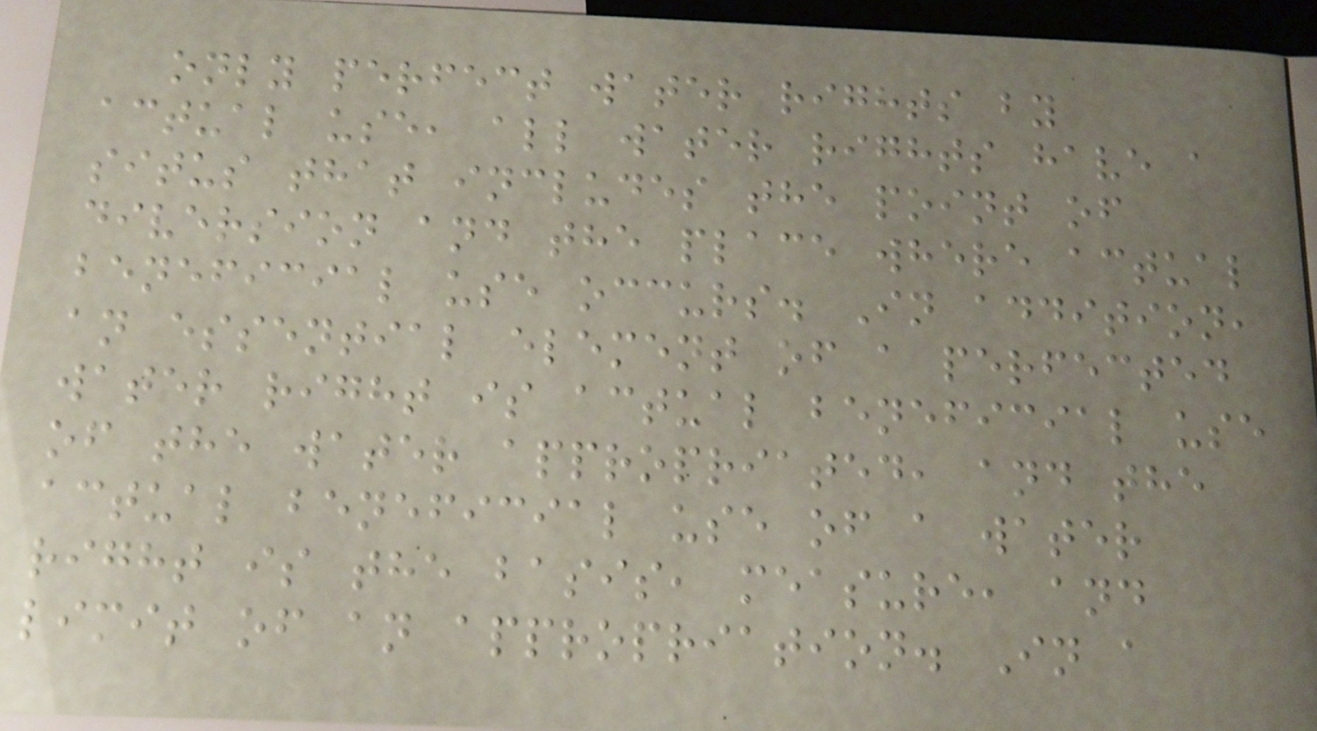only perfect water rights by
actual use, all water rights have a
situs that includes the point of
diversion and the place where actual
beneficial use occurs. In addition,
an essential element of a perfected
water right is actual beneficial use
of the water appropriated, and the
actual beneficial use of a water
right is the basis, measure, and
limit of an appropriation. In a
